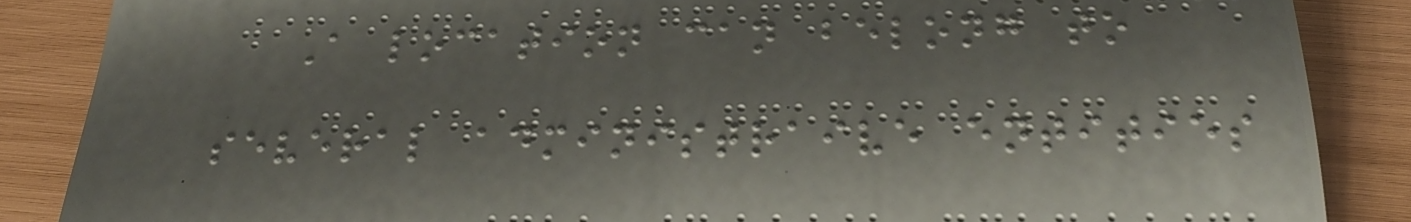A location can belong to
several administraive entities
